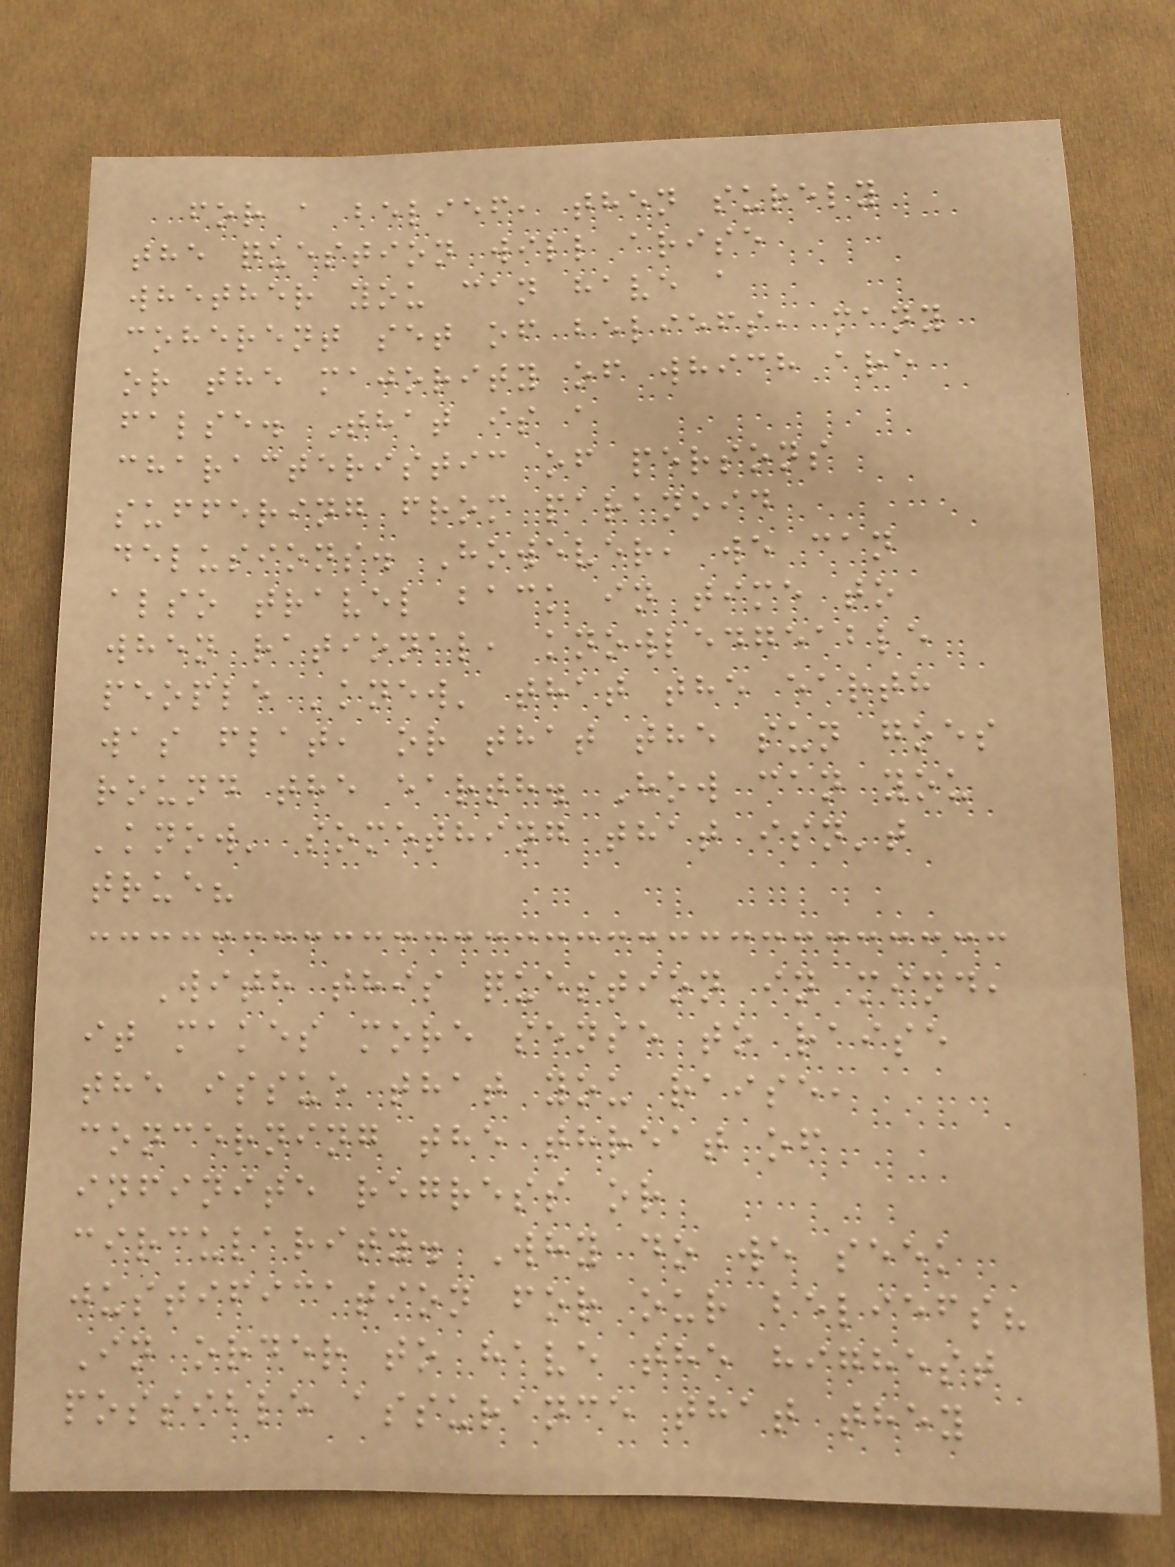for a belief, then surely
the question will arise
whether you can have a
coherent set of beliefs, many
or the majority of which are
false. That is a
characteristic of persons
suffering from paranoid
delusions. However, we can
also travel back in time to
when rational, knowledgeable
people 'knew' that the earth
was flat, or that the sun goes
round the earth. How can you
'know' something that isn't
true?
With this question in mind,
it makes more sense to raise
the issue that you raise,
concerning the threat of
infinite regress or
circularity. Why do we seek
justification for our beliefs?
In order to have the highest
possible assurance that they
